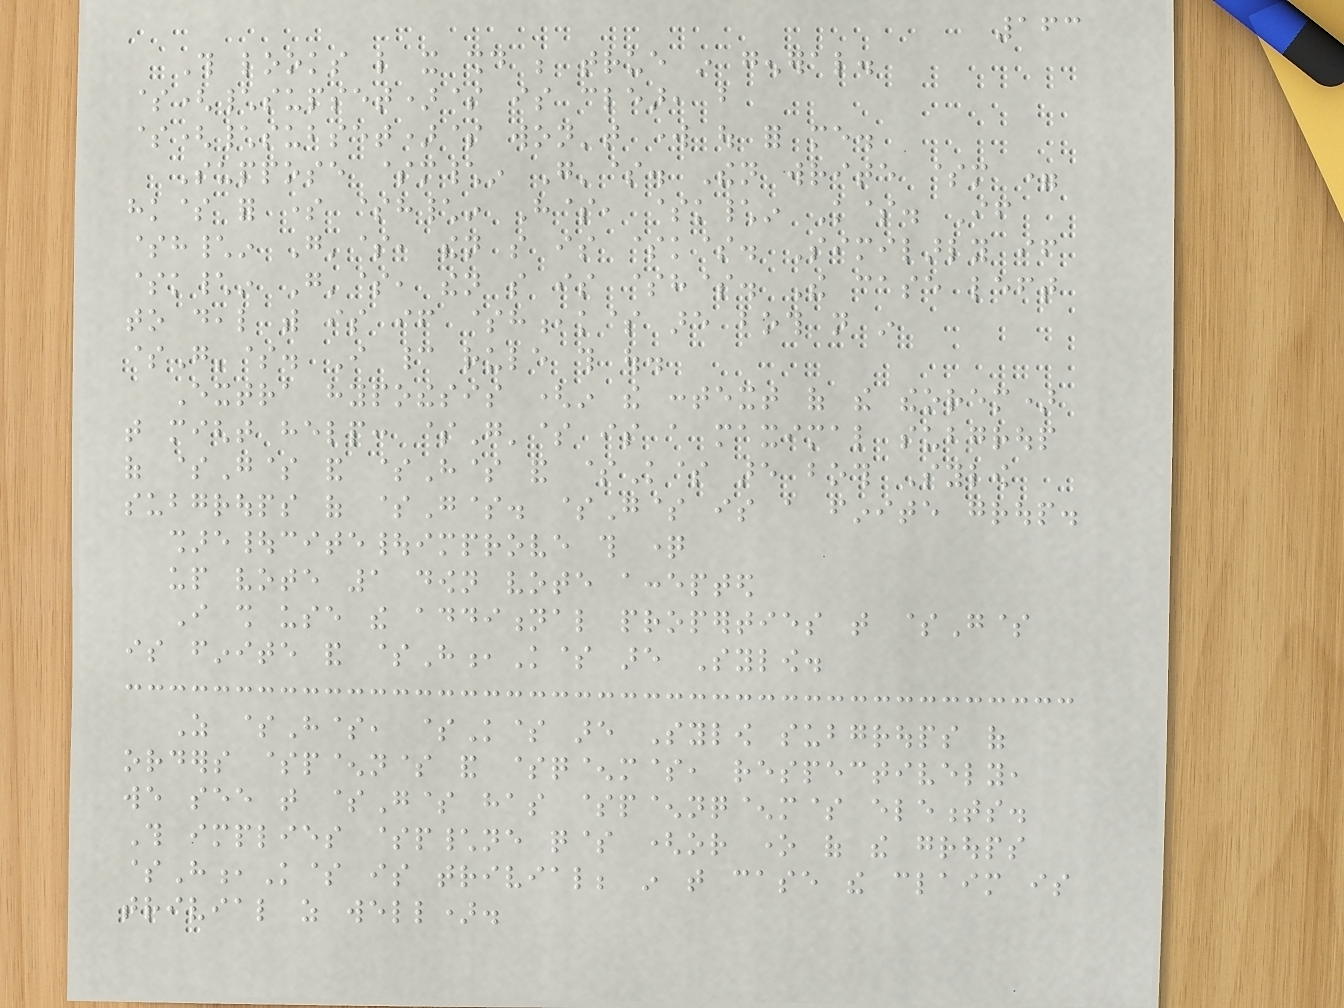163
This looks like it should be true in general.
$(\supset)$ is clear, but
$(\subset)$ won't work out for me.
Suppose $m\in G'$. Then write $m =
hk$ for some $h\in H$, $k\in K$. If
$h\in G'$, then so is $k$. Similarly if
$k\in G'$, then so is $h$. The case left
to deal with is if $h,k$ are both not in
$G'$. I cannot rule this out.
Extra hypothesis (in the context of the theorem)
that might help: $G'$ is a maximal subgroup
of $G$ and $H$ and $K$ are both Sylow
subgroups of $G$. $G$ is a finite group.
share|cite|improve this question
up vote 1 down vote accepted
I shall use the additional properties that $G$
is finite and $H,K$ are Sylow.
As $H$, $K$ are Sylow subgroups of
orders $p^n$ and $q^m$, respectively,
we see that $G$ has $p^nq^m$ elements.
This implies $p\ne q$ (or one of the groups
$H,K$ is trivial; in that case the claim is
trivial as well).
